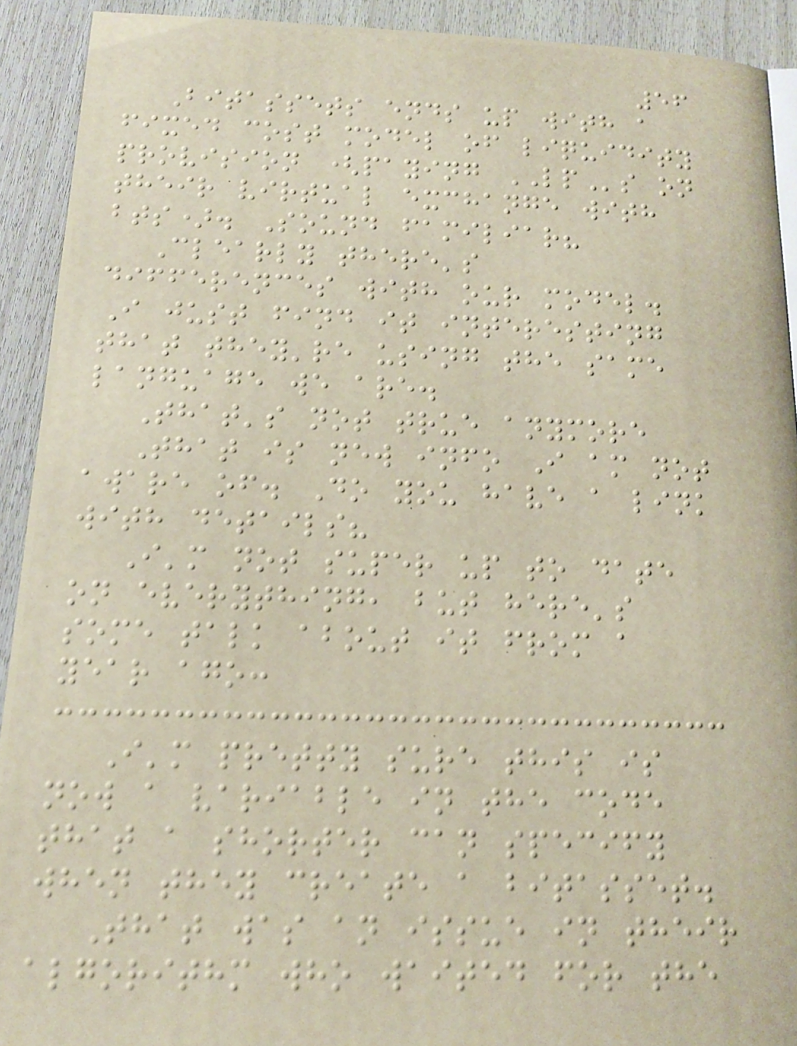56
Bitassets ends up with a
fixed cost model of liquidity
provision (paying LPs on
their virtual exchange with
bts). Sound familiar?
Clearly there's
differences with our model.
I just find it interesting
that they're using the same
language we are.
That's not true anymore
That is new info I am not
aware of. Do you have a link
with details?
I'm not super up to date
on everything, but here's
some talk about it from a
year ago:
I'm pretty sure this is
now a variable in the code
that a shorter can specify
when they create a bitasset.
That was an issue in their
algorithm who waited for the
